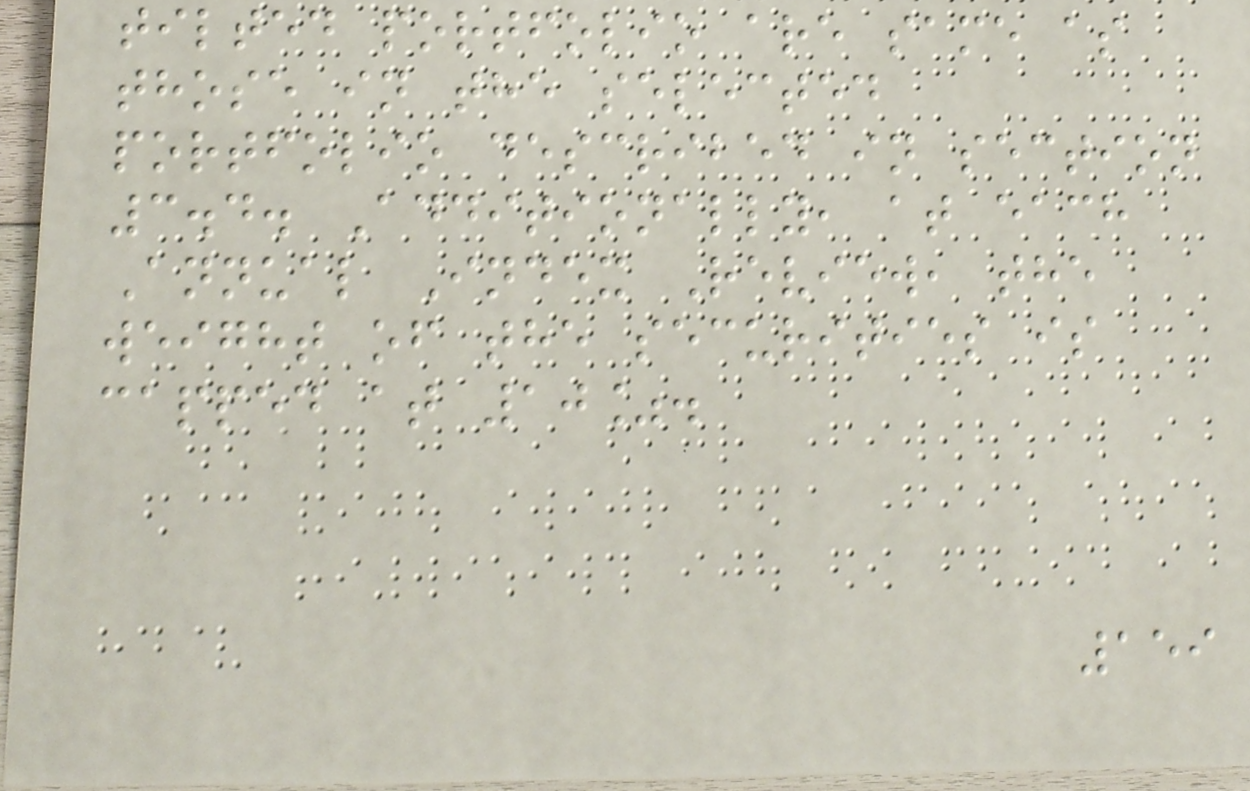tilted portfolio are same as
those in the selected
portfolio described in section
3.4. Additionally, at each
Annual Index Review, the
weight of the securities is
capped at 10%.
159
